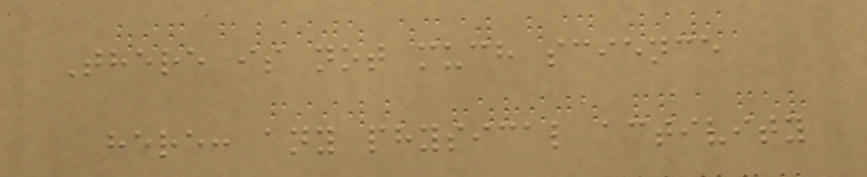There is not much science
here: any physical activity
